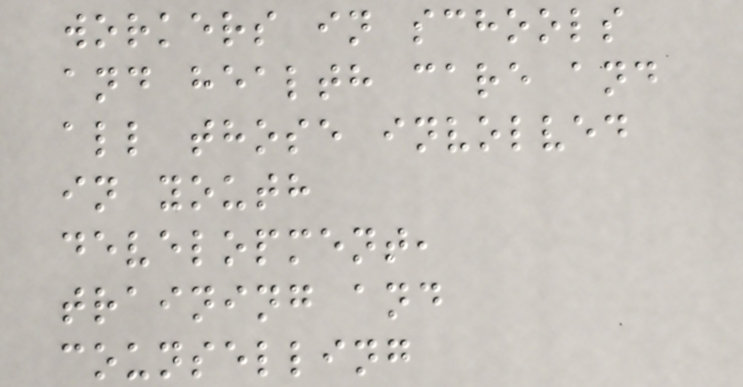workers in schools
and health care and
all those involved
in youth
development,
training and
counselling
